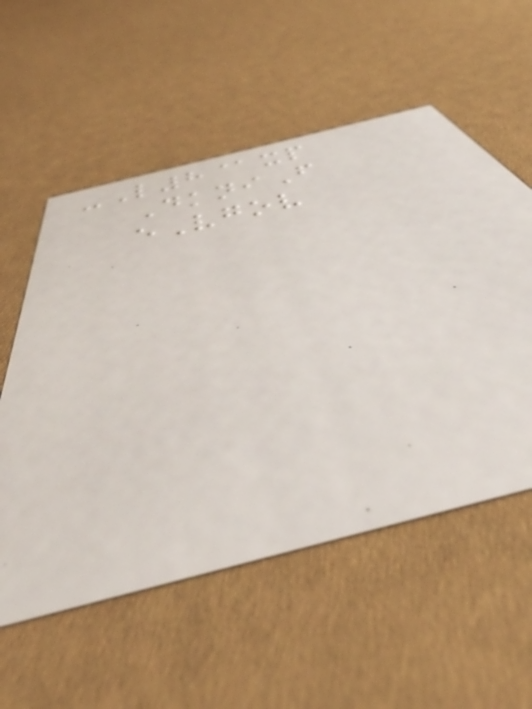-L8@xp
DkniF
eVgov
